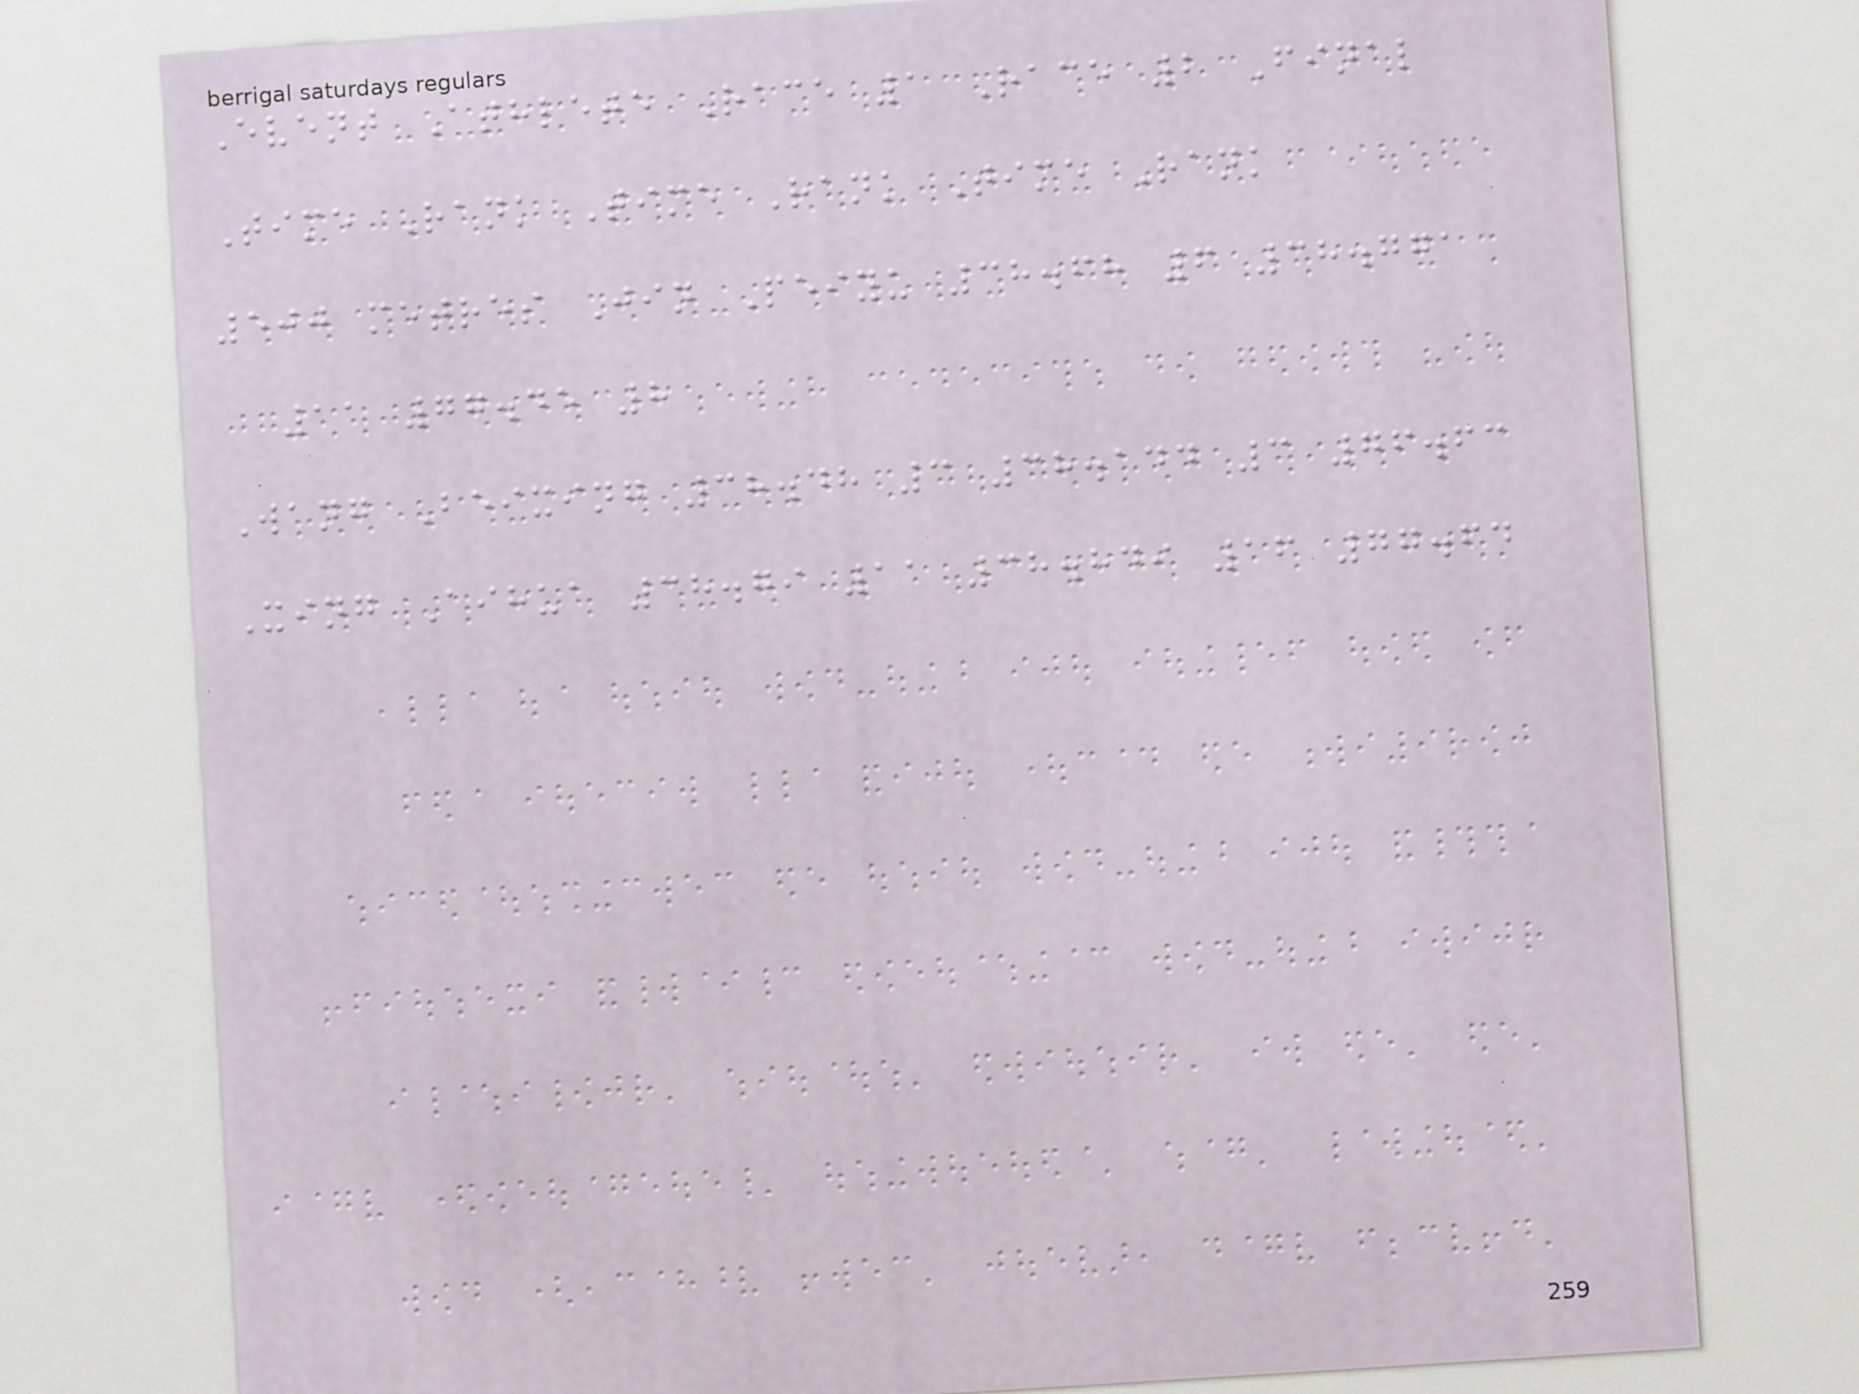Event Athlete Race 1 Race 2 Final
Time Rank Time Rank Time Rank
500 metres Jin Peiyu 38.68 6 38.771
11 77.45 8
Wang Beixing 38.48 3 38.144 3 76.63
Xing Aihua 38.79 11 38.849 16 77.64
